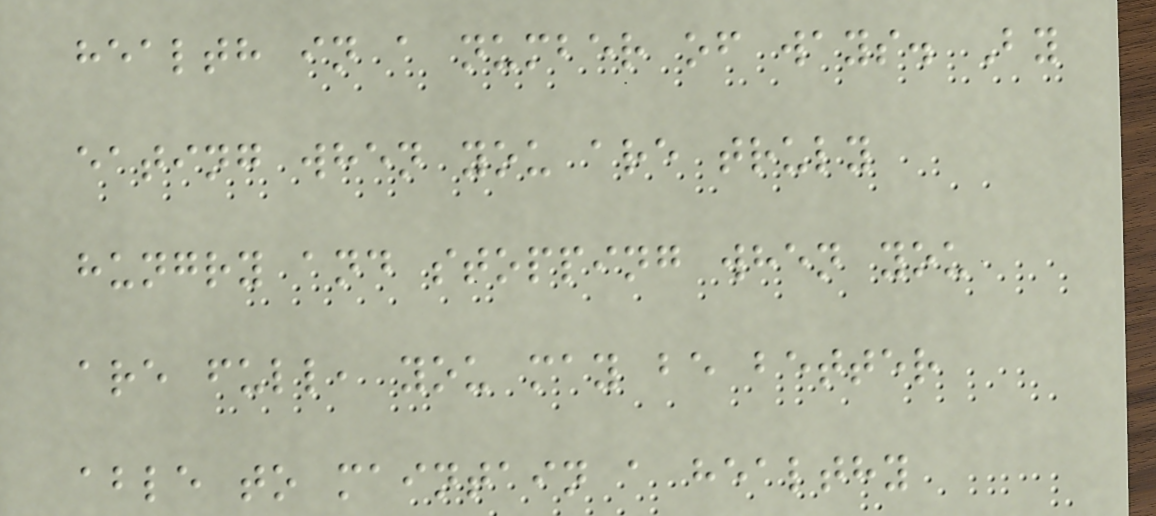health in a number of ways. By
eating when you are truly
hungry and stopping when you
are full, you may be better
able to maintain a healthy
